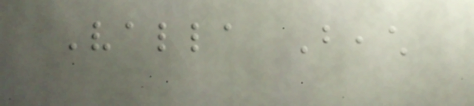Valla Beach
